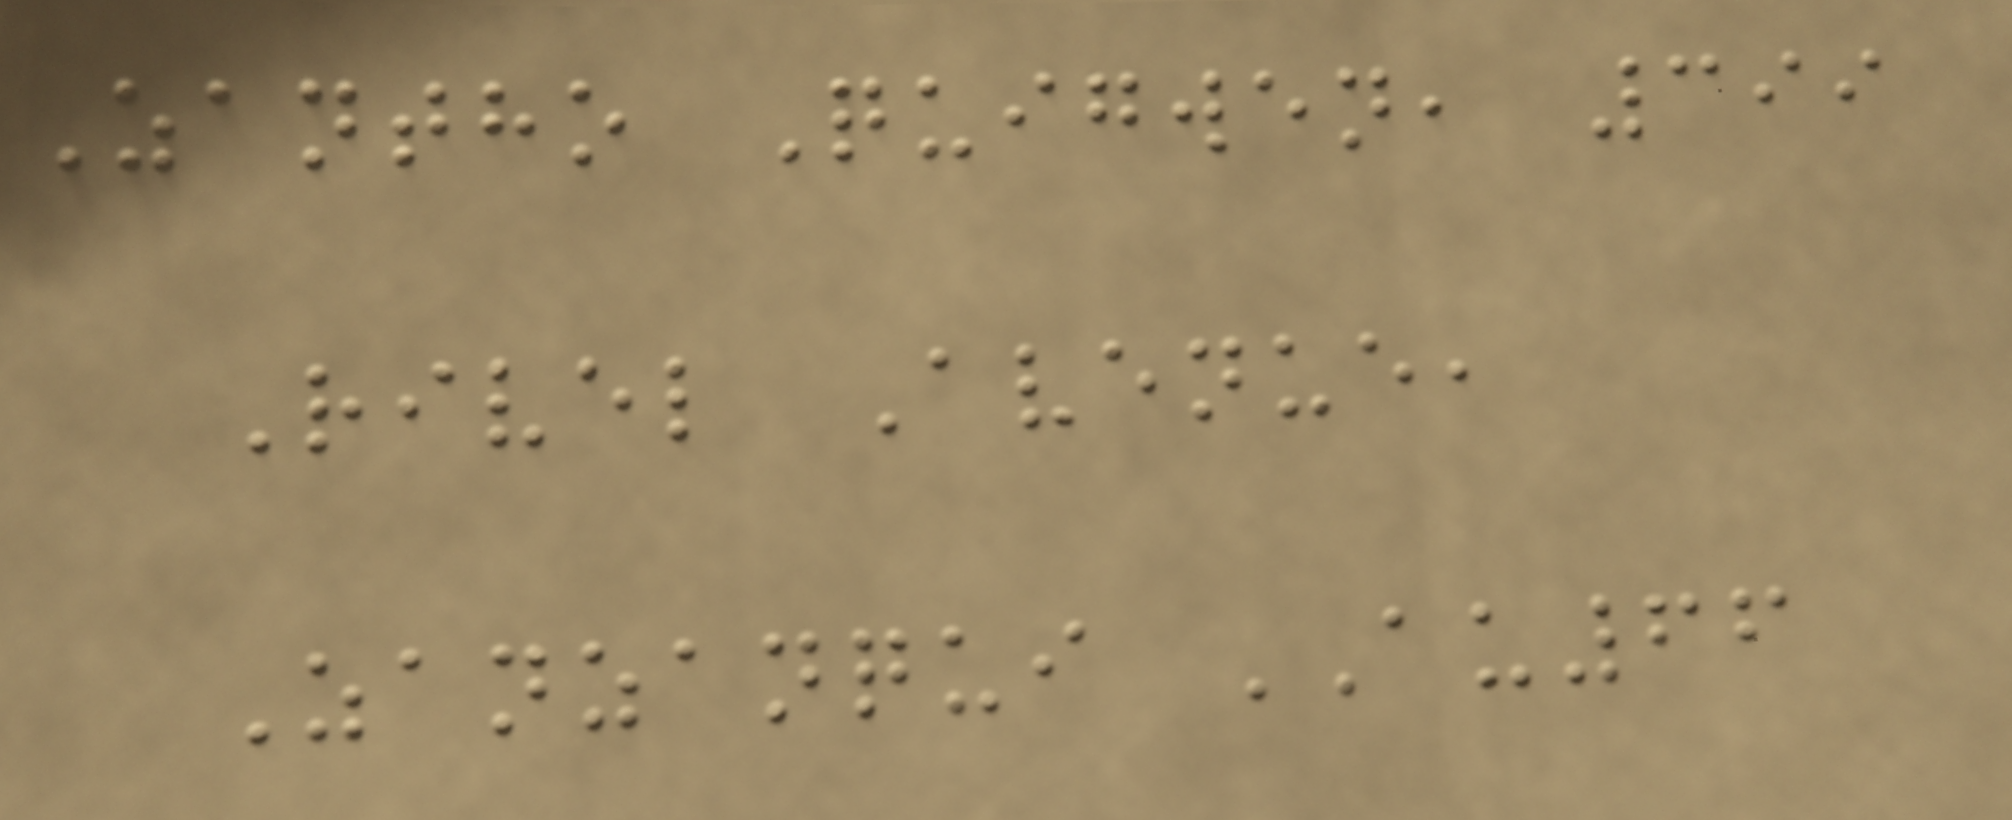Zantho Quigwen, 399
Rivel Avenue,
Zanzanqui AU66
